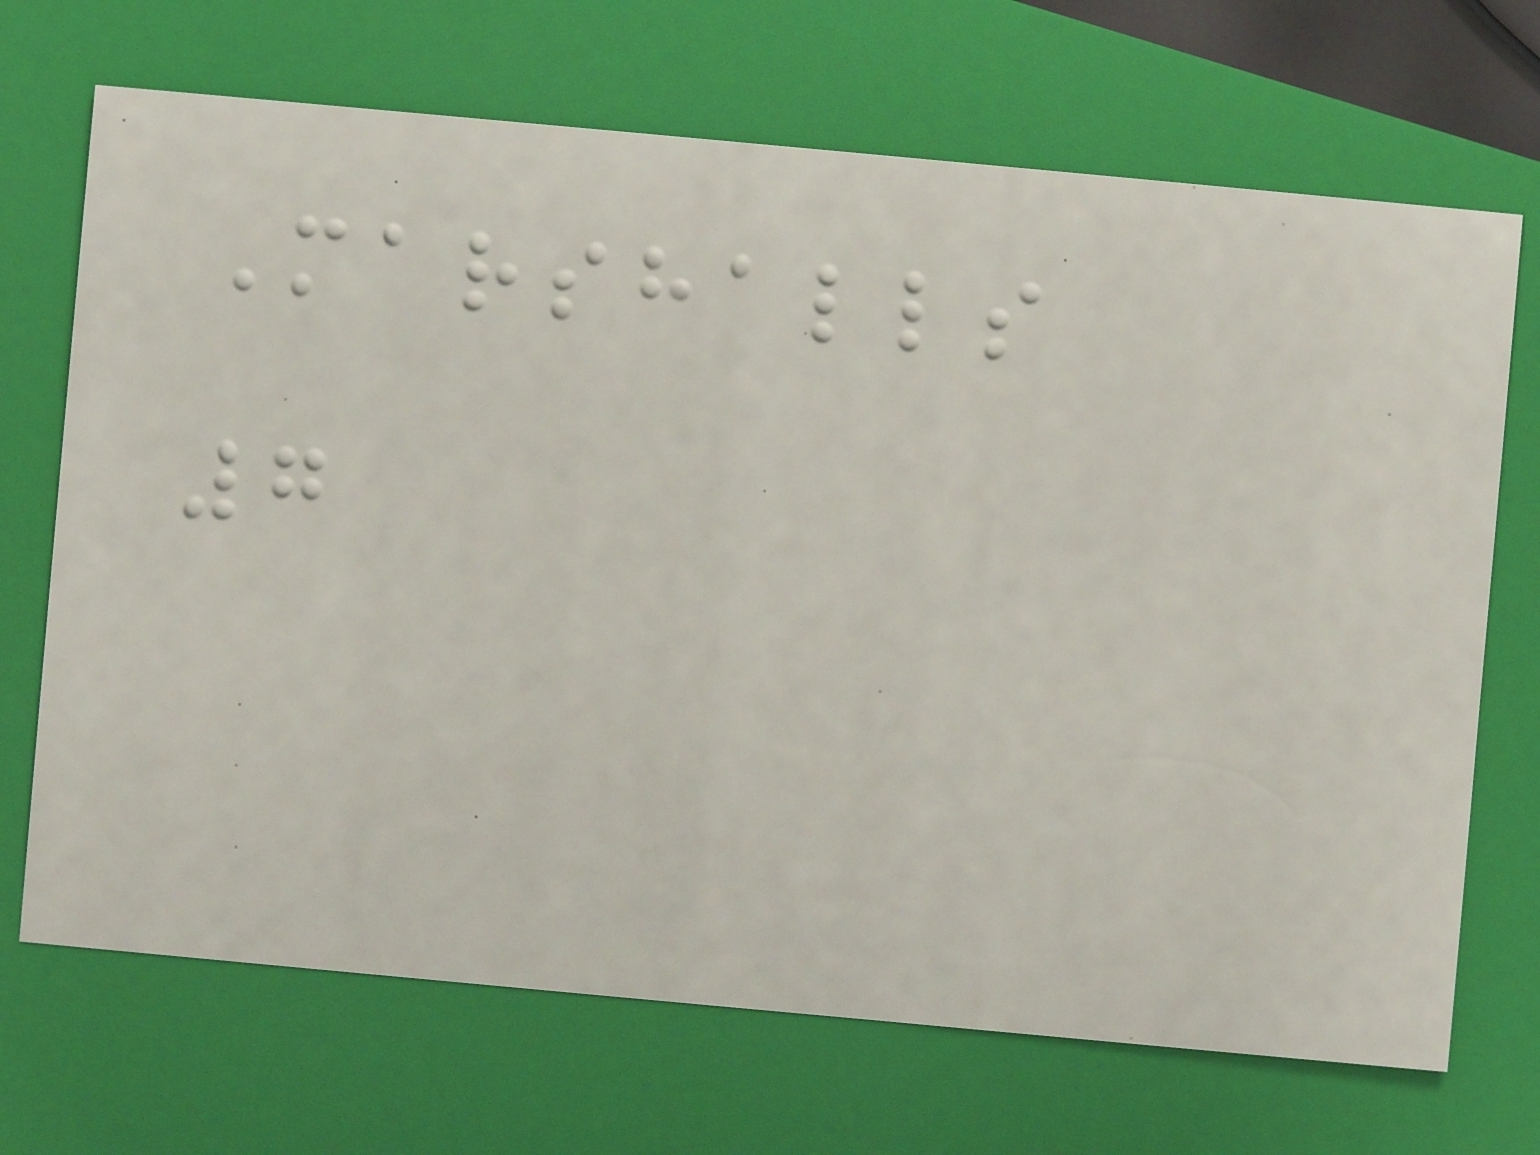Marshalls
7
